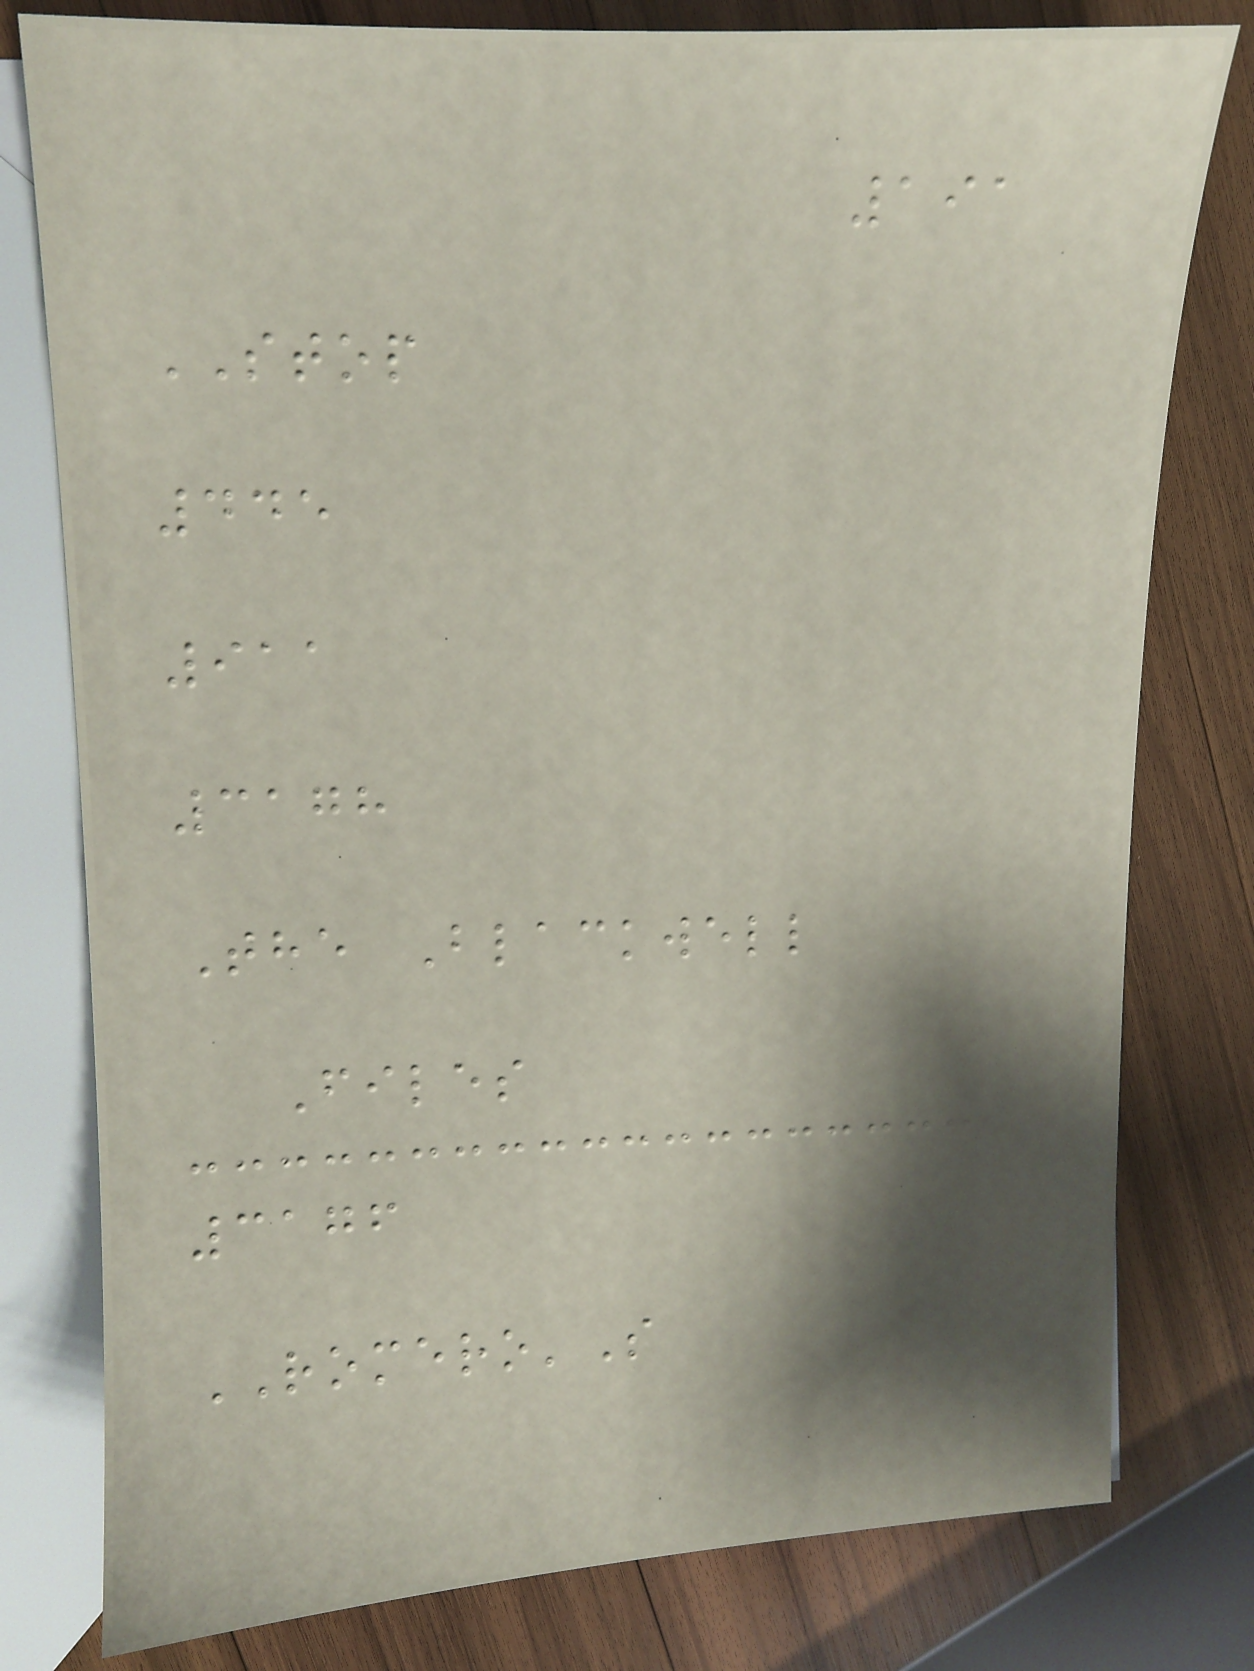191
STOP
445
911
3178
The Blackwell
Files
3176
ROMERO'S
